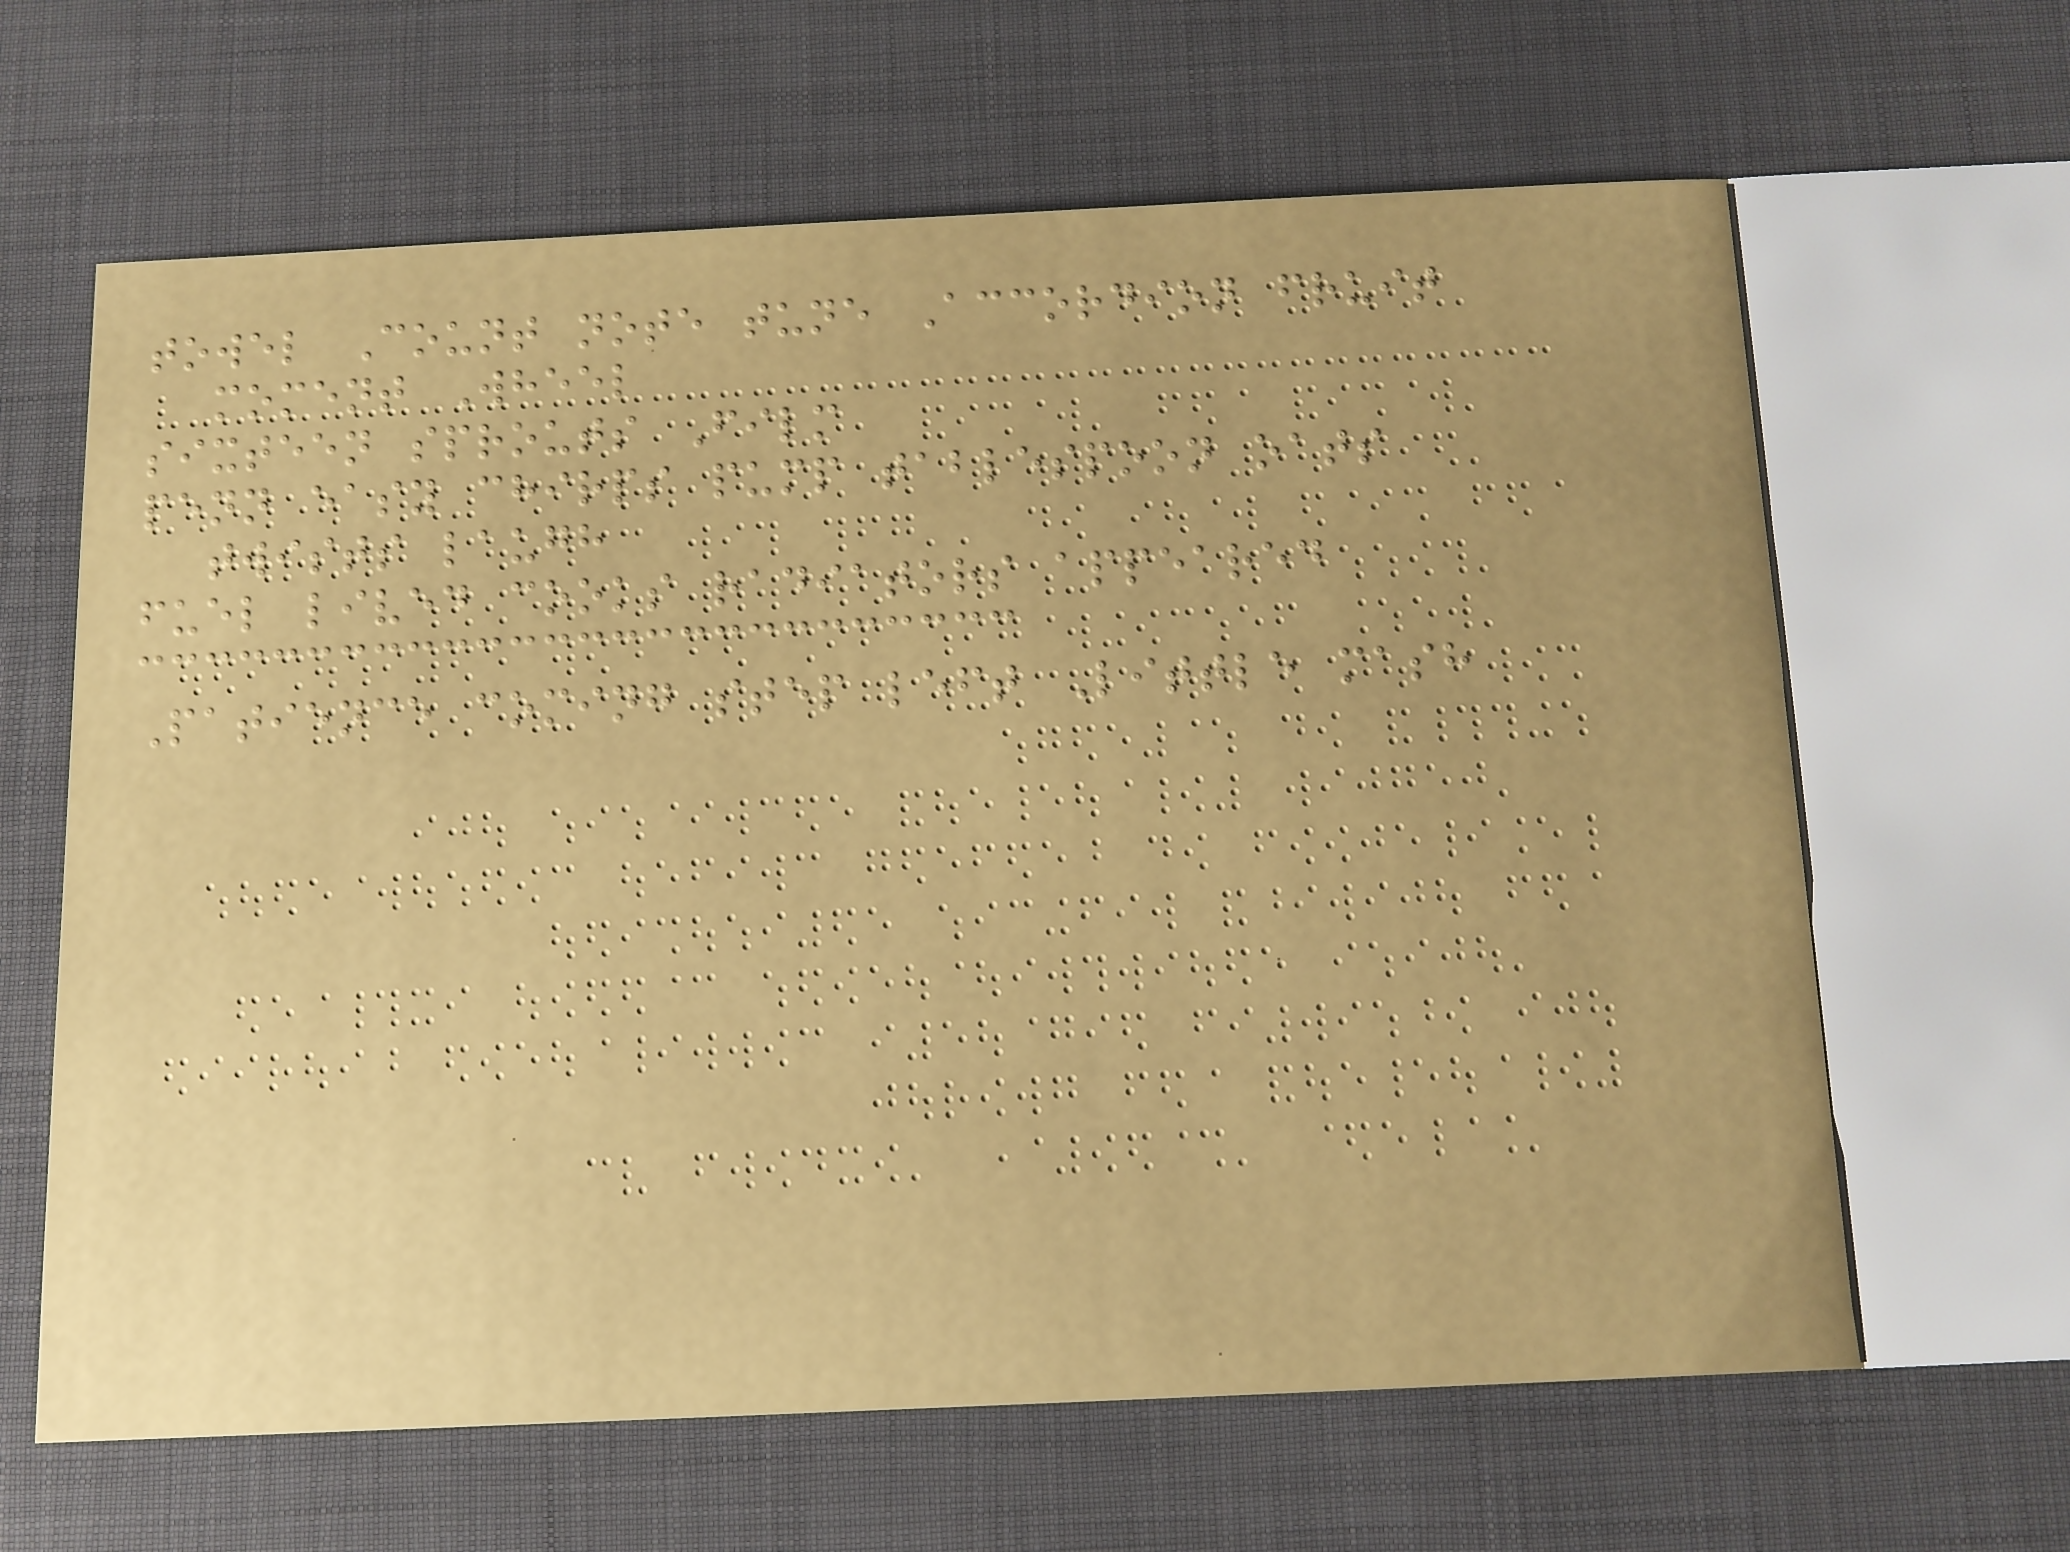towel Count note tune Accordion fruit
moment Wheel
sixteen sprouts Film
penn easy chirps pump tablespoon oats
twists laugh
fuel lived cooks radiators appeared
Patience coming step left Little mash
